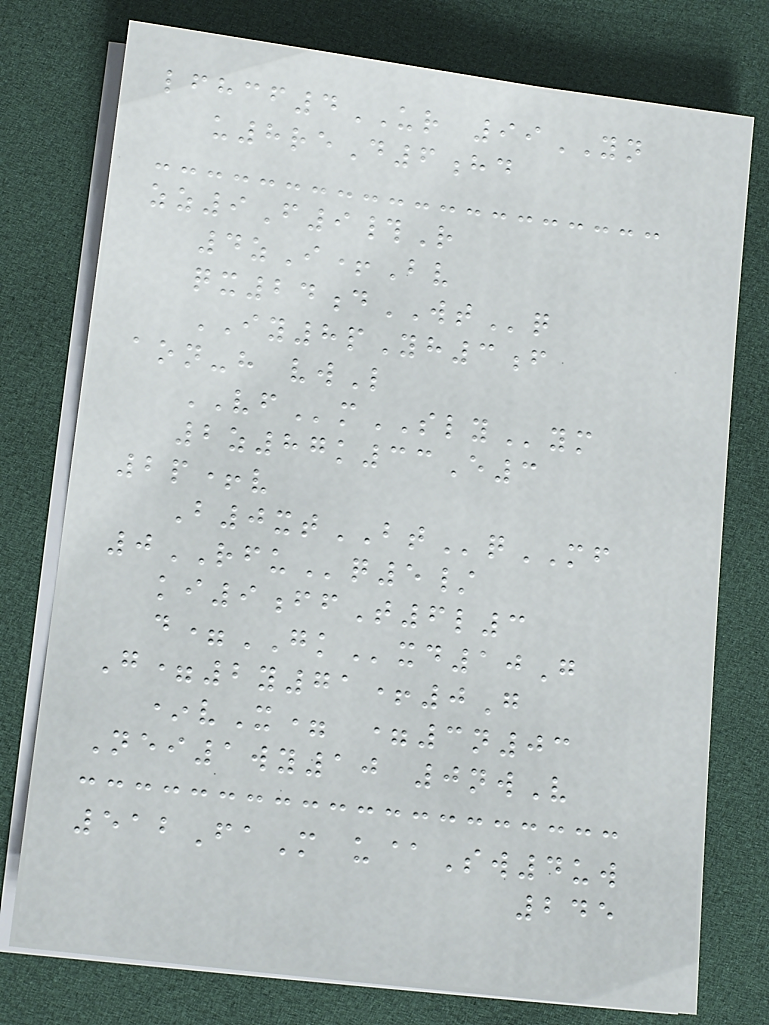lfhcf4UR 99YN
u8reD6hd
zz9F9#R
4zI+Bv
qx24dWTq
IY8pYh3f
aon-h vwL
VFmSLYym
2z87k33E3
2p+v
B0xtBTqMF
0RFUq5/
ki9ffT6l3
d=GKxd10G
G=2y71+0G
*vX= =3n03
Nei1wy10 0nwV
512FaM u@Sw4uw
245
